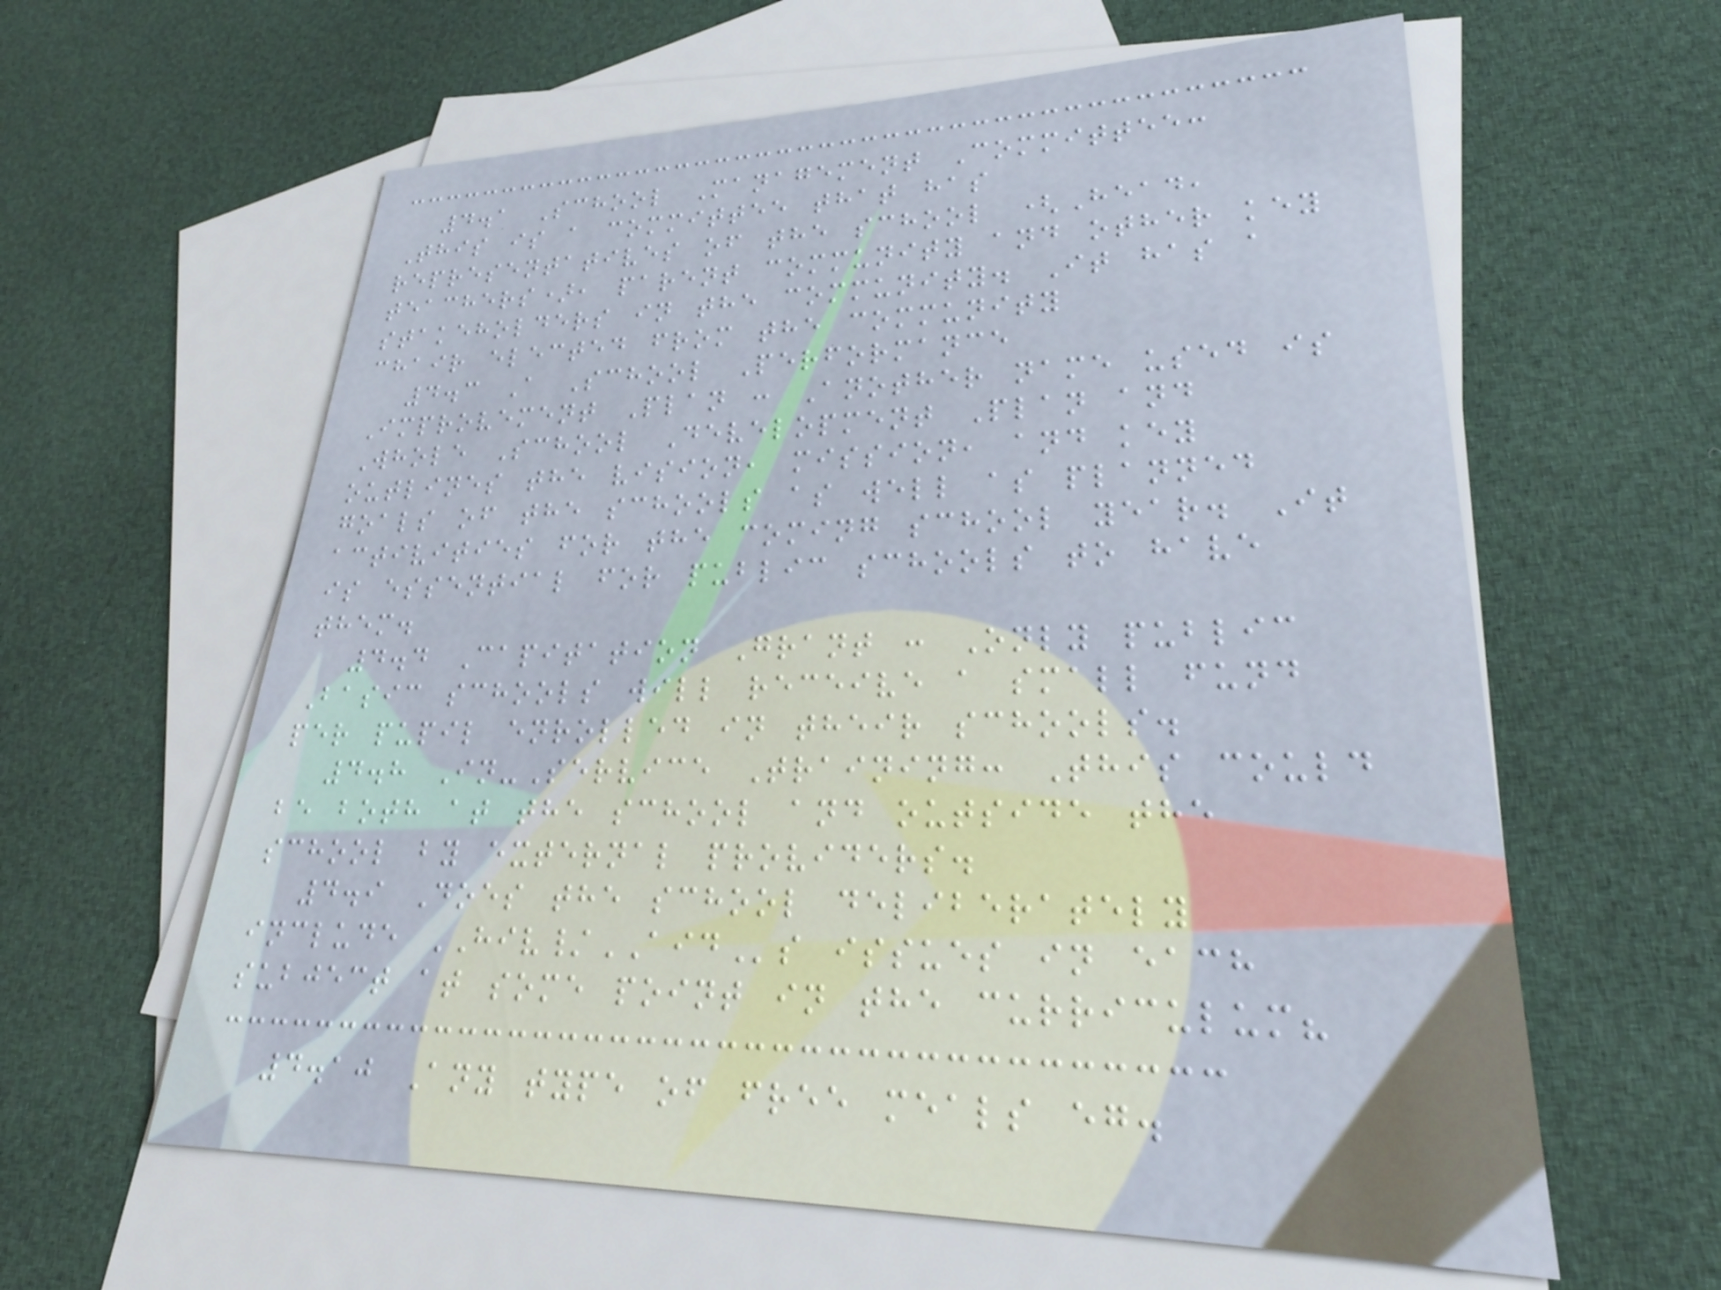4.1 School Management Committee:
This is a committee that has
representatives of the school (Head,
teachers), parent community and other key
stakeholders in the community. It has a
chair elected from the community
4.3 A School Performance
Improvement Plan : Another name used is
Whole School Development Plan and
outlines the vision, mission, and key
goals of the schools as well as planned
activities for the coming school year. It
is essential for public schools to have
them.
4.4 Capitation Grant : Only public
Basic schools will receive a small fund
per pupil enrolled in their schools.
4.8 In-Service Training: This could
be both at the school and outside the
school by external providers.
4.9 Does the school deliberately
include HIV/AIDs issues in each
subject at some point in the curriculum?
4.10 Any type of free meals eg.
